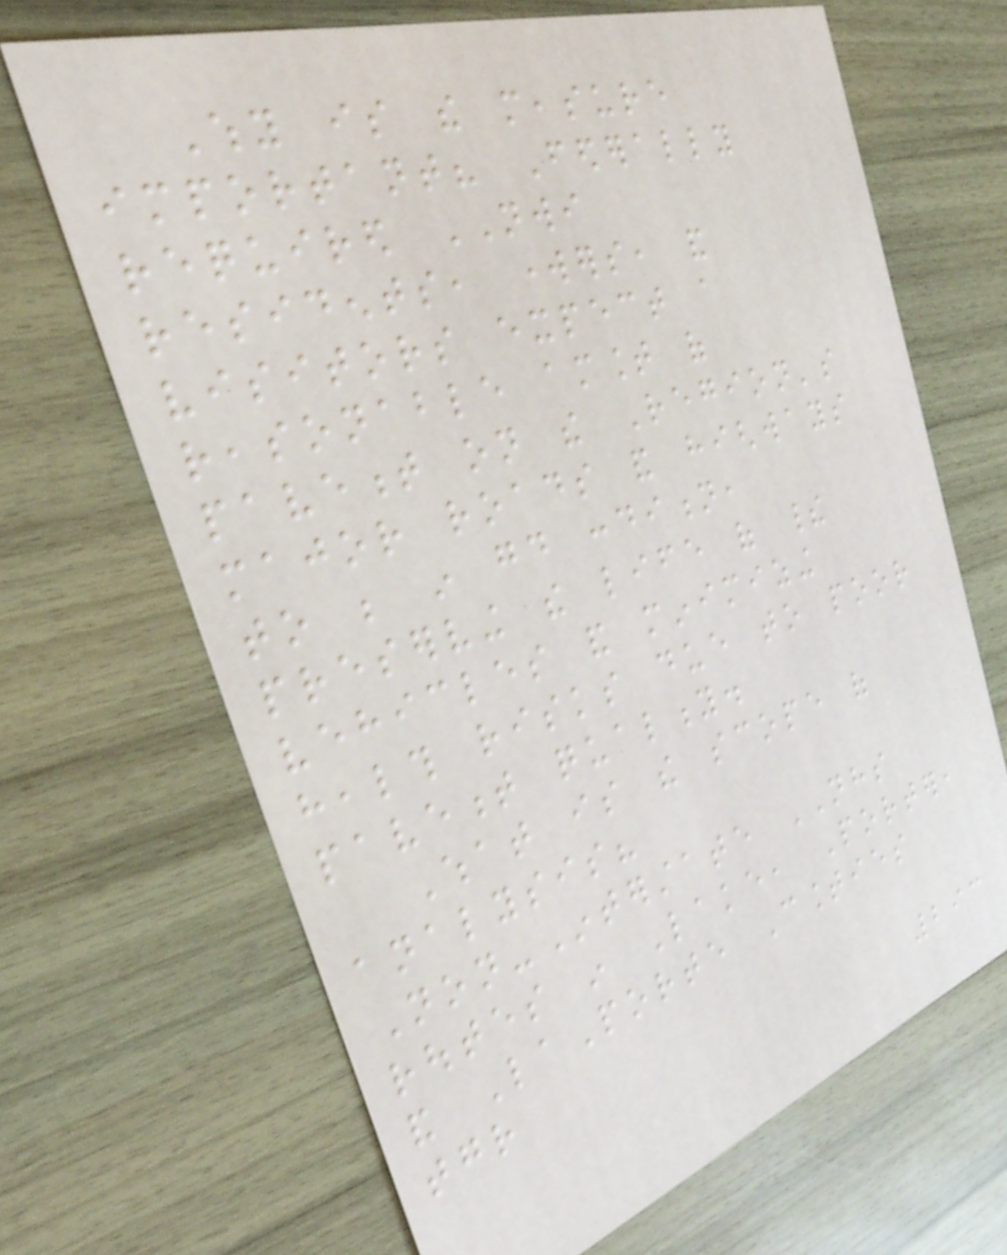Why is the measure
important? Federally
required NWI
residents, workers, and
visitors expect a
reasonable amount of
pavement on the Region's
major roads and highways
to be in good condition,
preserving the life of their
vehicles and minimizing
health risks due to poor
pavement quality.
What is the scope of
analysis?
Non-Interstate NHS
routes in Lake, Porter,
and LaPorte Counties
together
293
